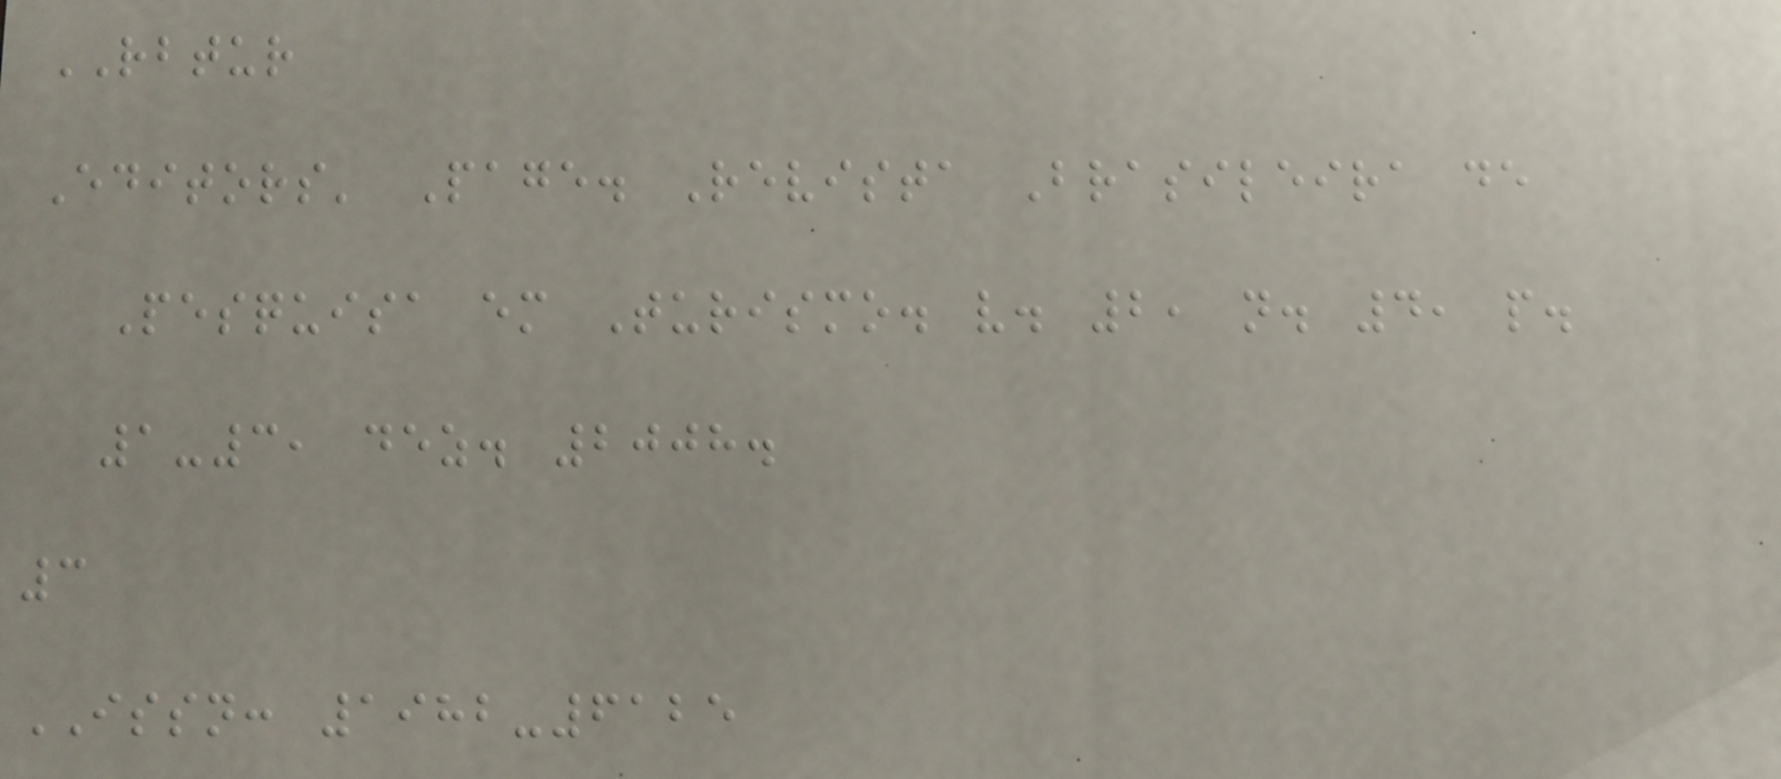RBTUR
Editors' Page. Revista Brasileira de
Pesquisa em Turismo. v. 2, n. 4, p.
1-3, dez. 2008.
3
ISSN: 1982-6125
